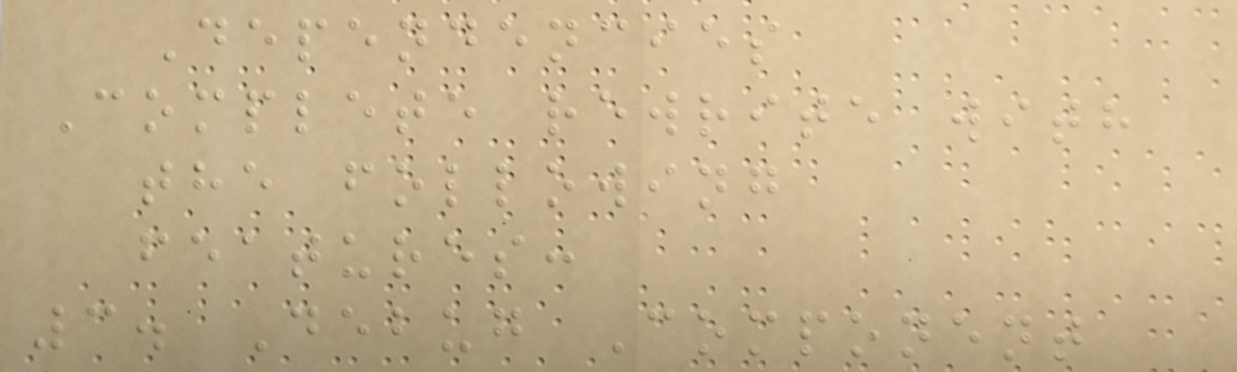Dependencies
Complete rewrite with
the following
features:
3. Debug Component
